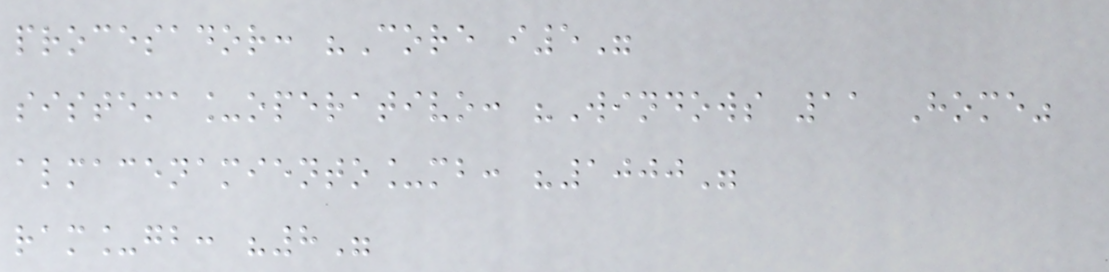procesador: "Core i5"
sistema_operativo: "Windows 11 Home"
almacenamiento_mb: "1000"
ram_gb: "8"
